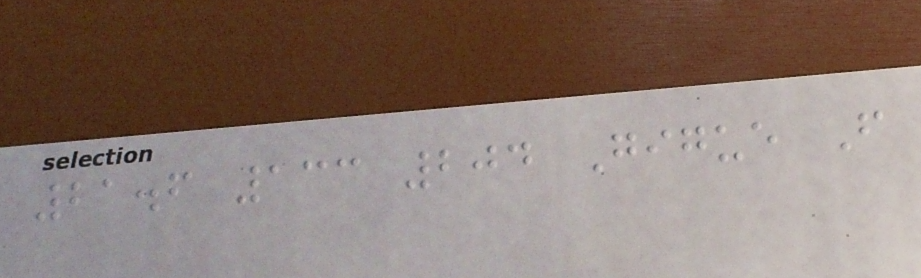21.6 133 204 Gigue F
